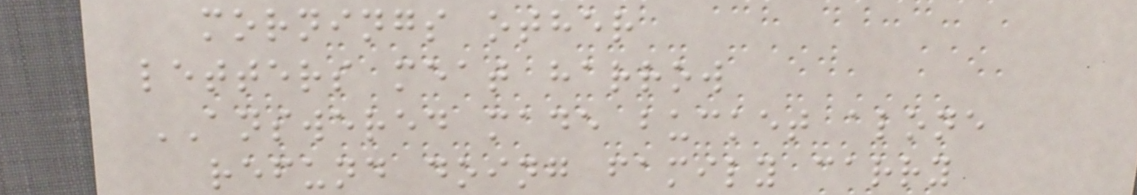mornings other
letters meat harrow
ANSWERED made bucket alone
refund doing family carry
